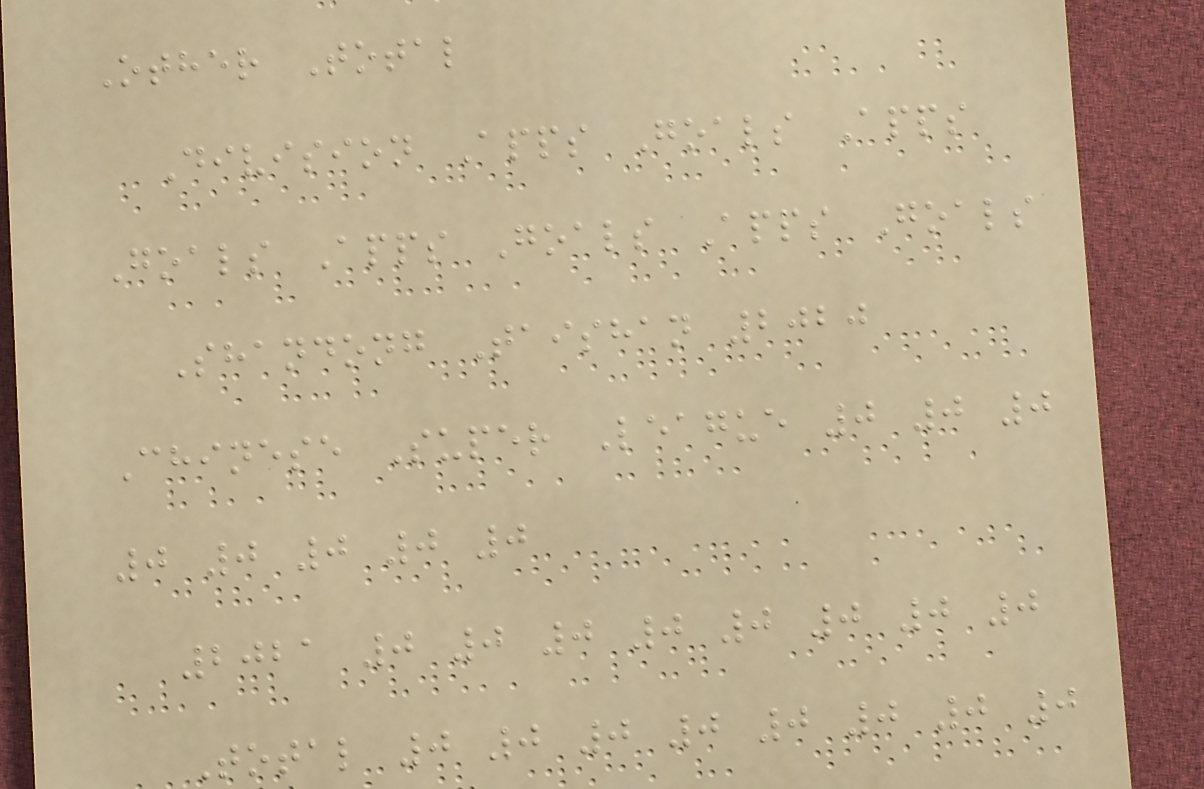Other Total
Division Apps Goals Apps
Goals Apps Goals Apps Goals
Shandong Taishan 2020
Chinese Super League 0 0 0
0 0 0 0 0
2021 0 0 0 0 0 0 0 0
Total 0 0 0 0 0 0 0 0
